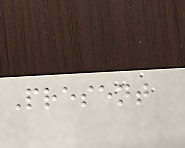Present
